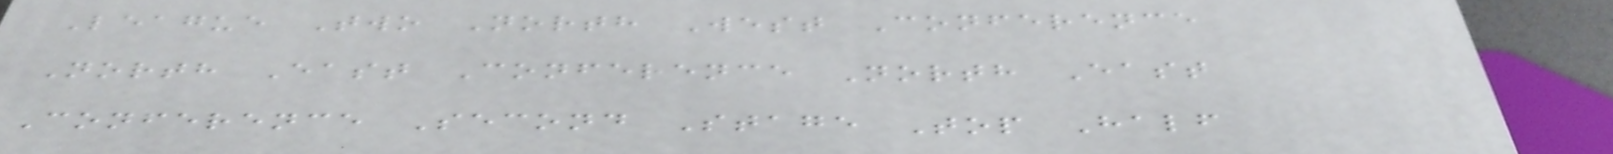League Two North West Conference
North East Conference North East
Conference Second Stage Top Half
